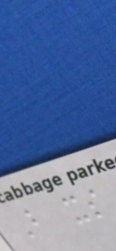But its
